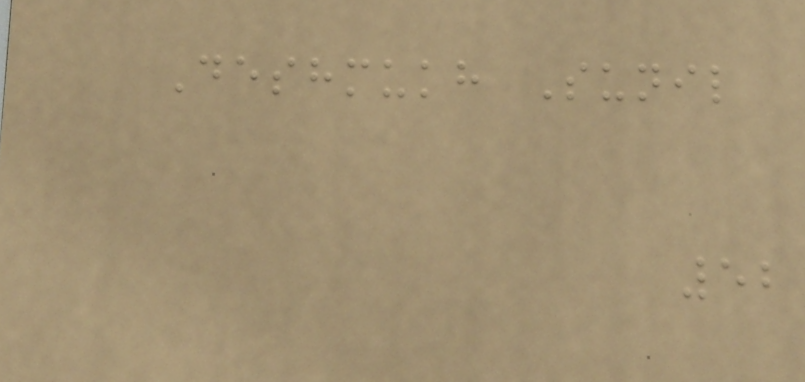Deshmukh Sunil
52
